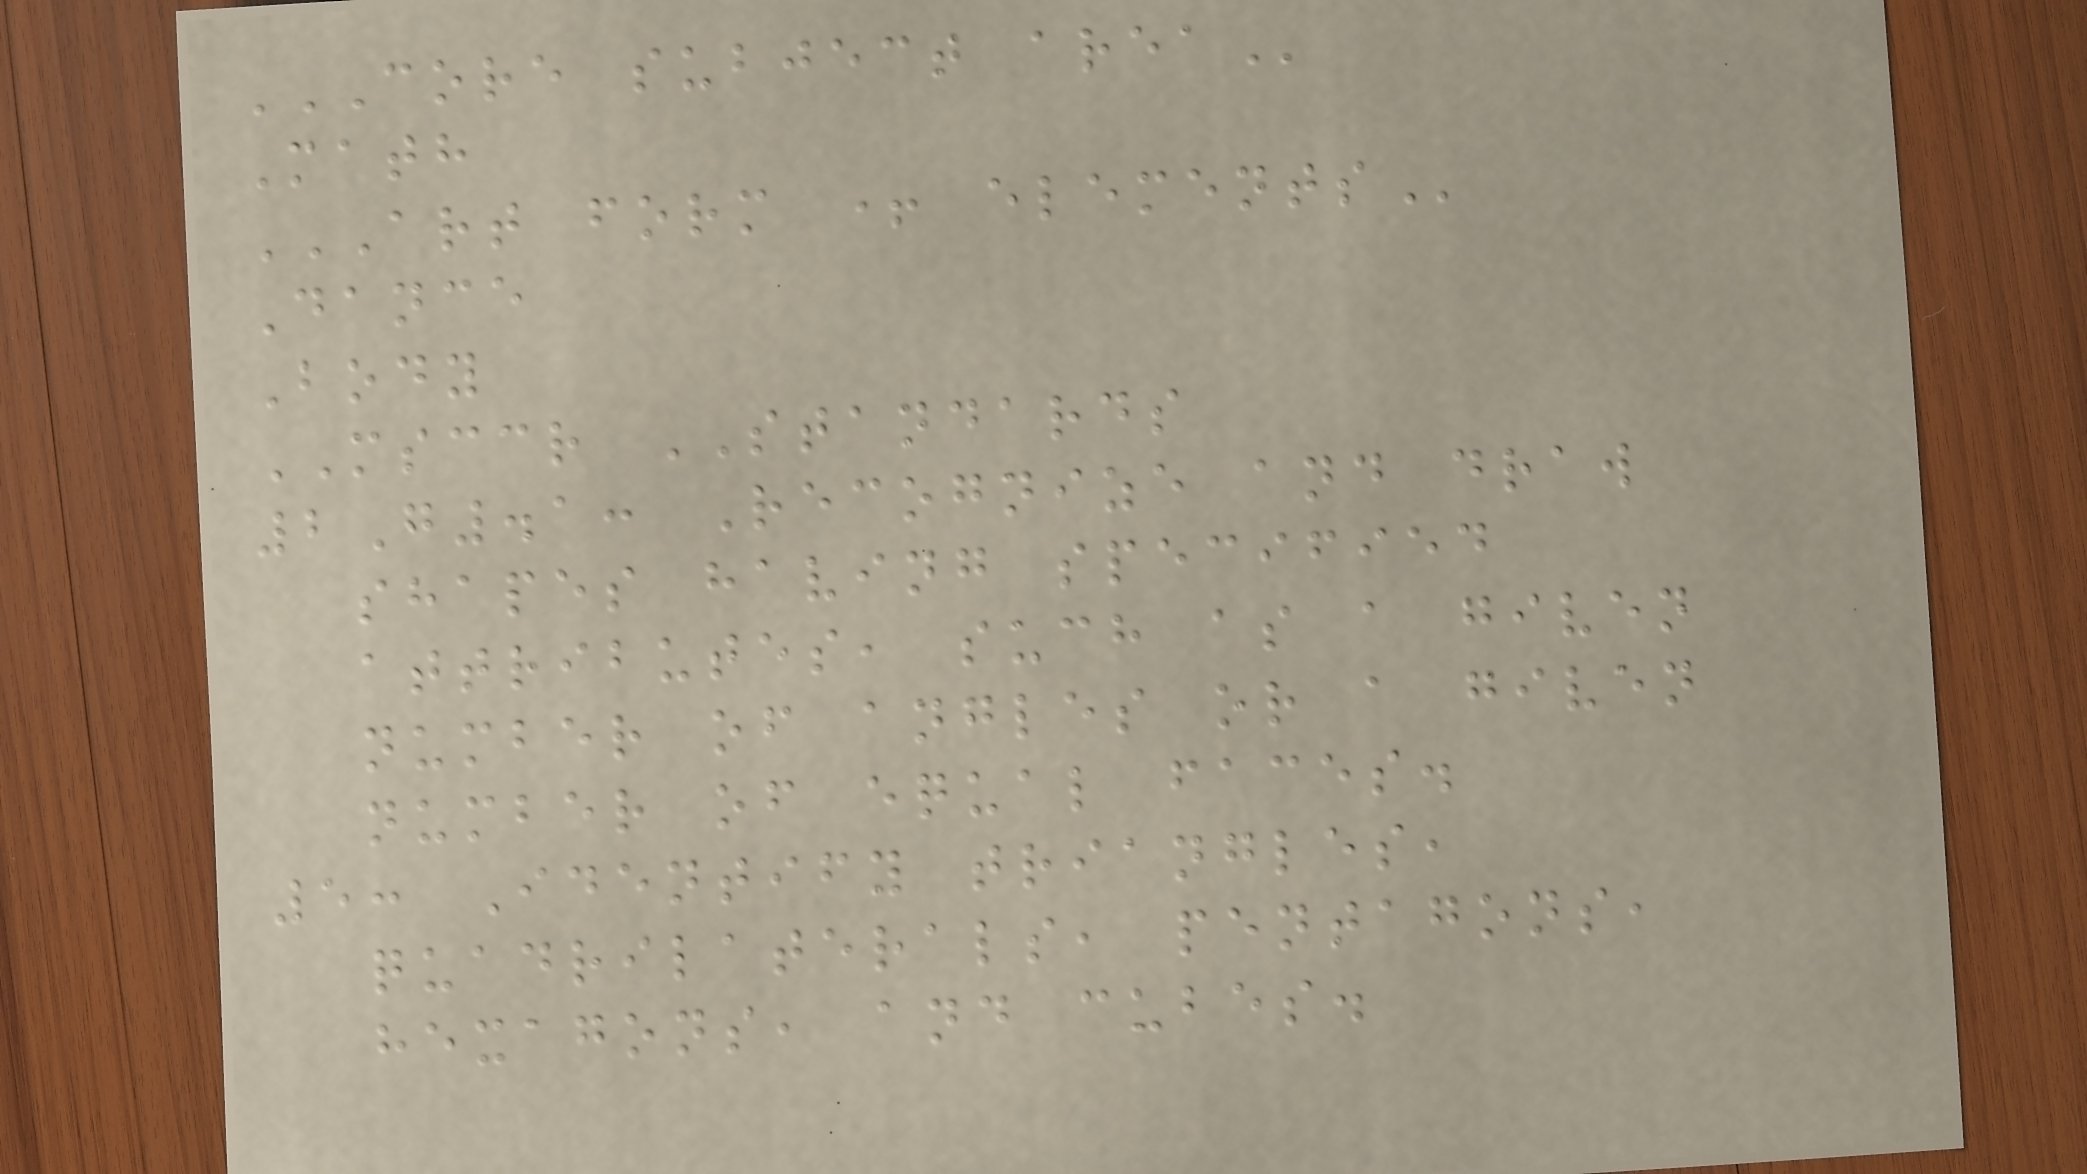CORE SUBJECT AREA
Math
ART FORM + ELEMENTS
Dance
Body
MSCCR STANDARDS
2G.1: Recognize and draw
shapes having specified
attributes, such as a given
number of angles or a given
number of equal faces.
5: Identify triangles,
quadrilaterals, pentagons,
hexagons, and cubes.
